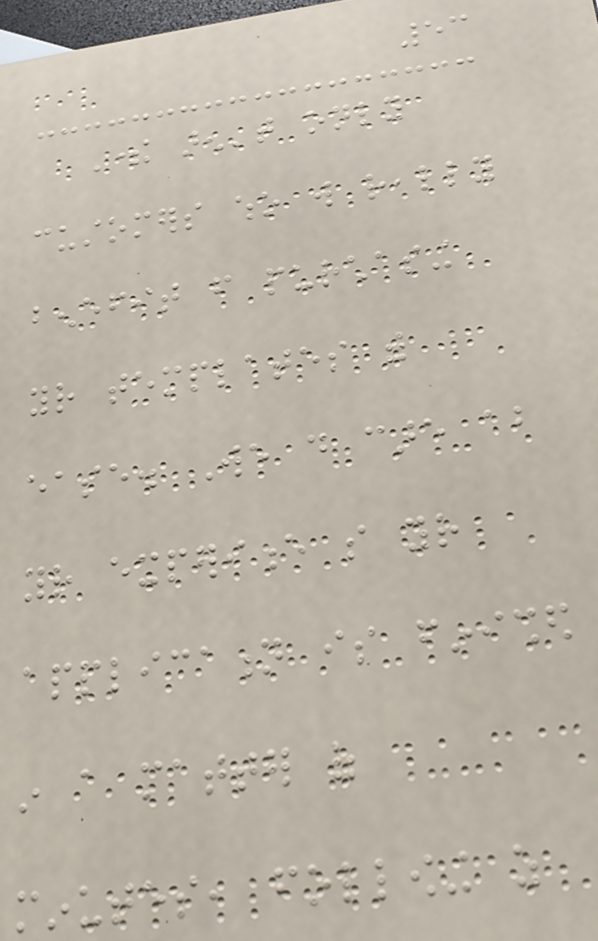53
There aren't only
customers who will really
benefit from purchasing
your templates with
ease. We do care about
your experience so your
application is finished
in a matter of
minutes, following as
